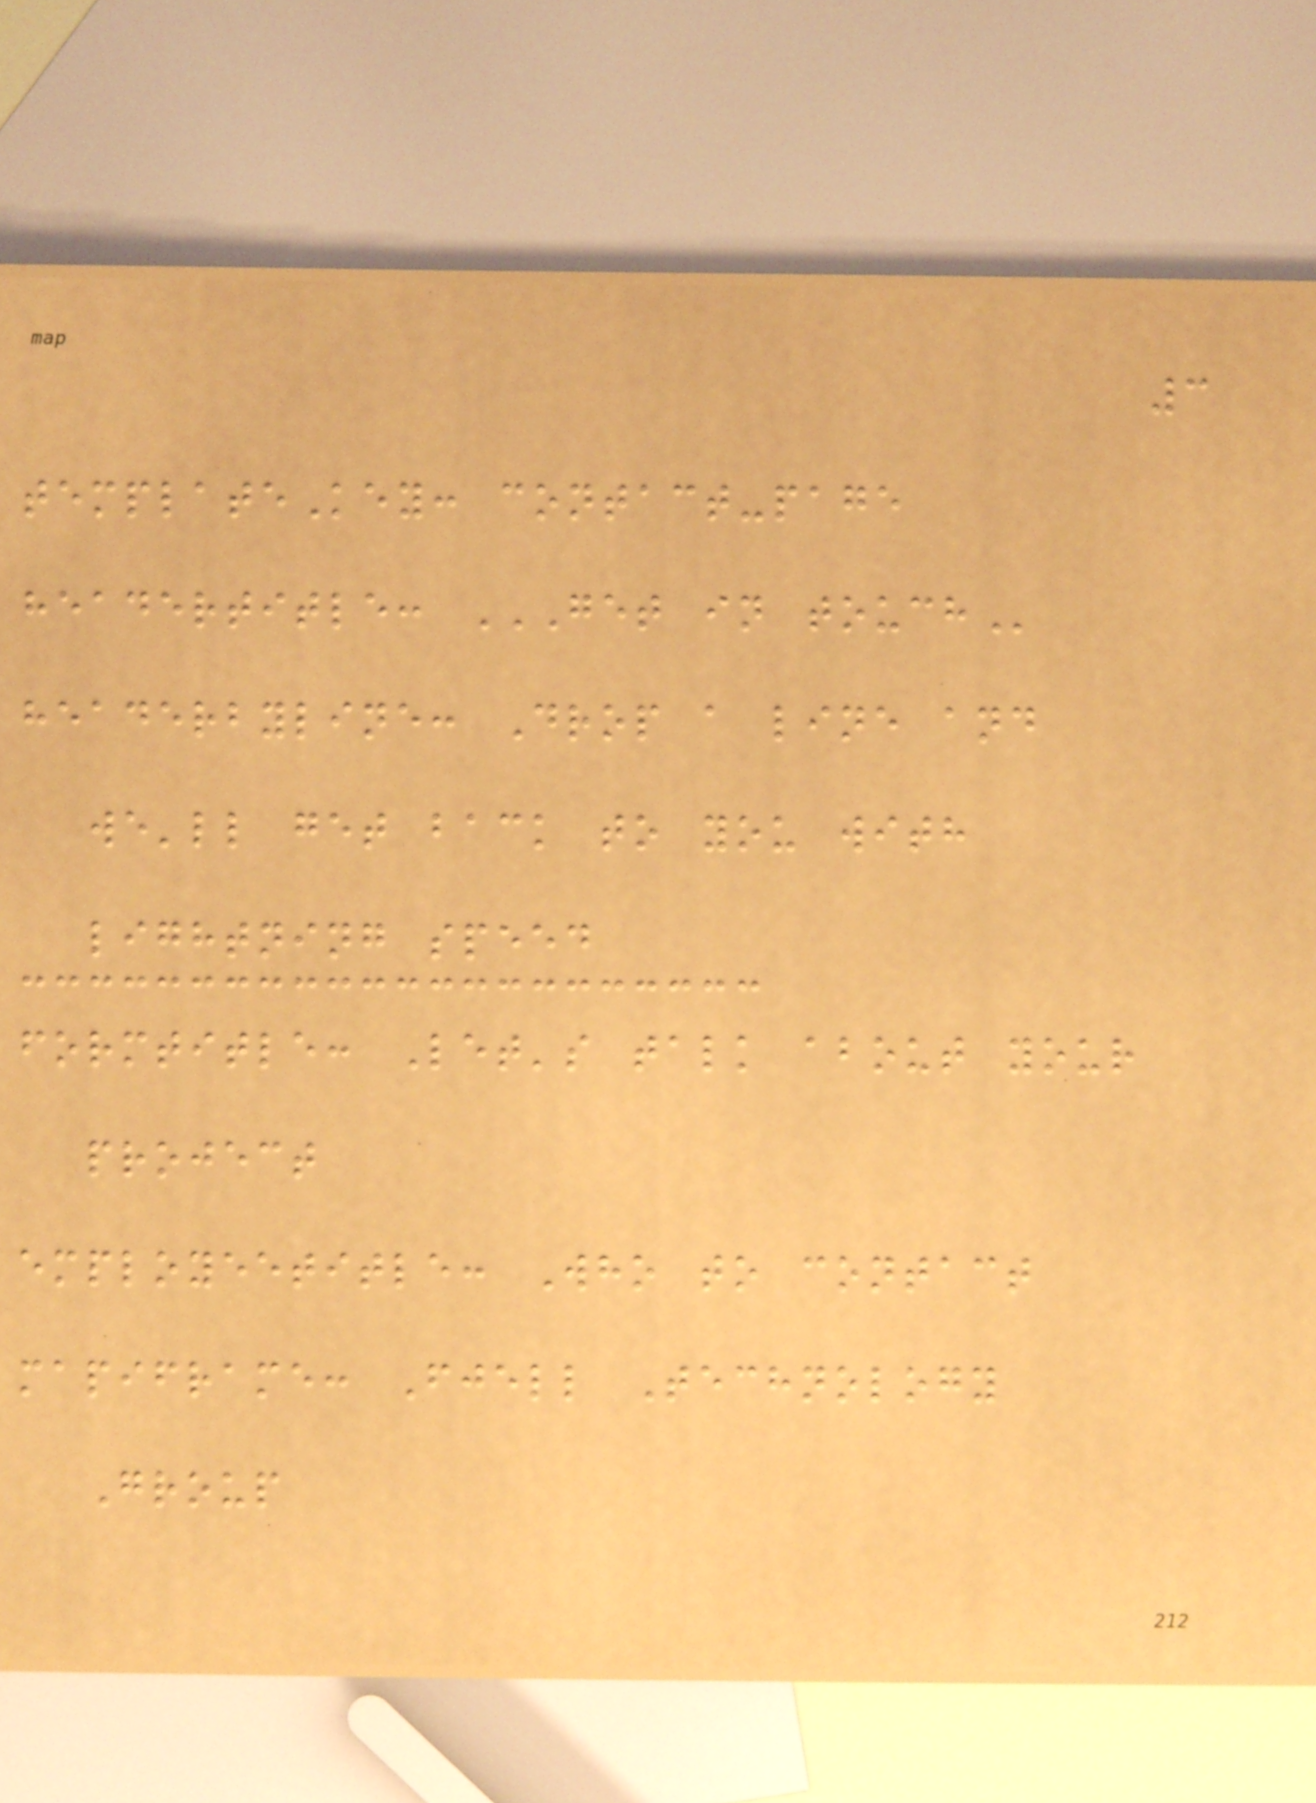3
templateKey: contact-page
headertitle: GET IN TOUCH
headerbyline: Drop a line and
we'll get back to you with
lightning speed
formtitle: Let's talk about your
project
employeetitle: Who to contact
mapiframe: Fjell Technology
Group
